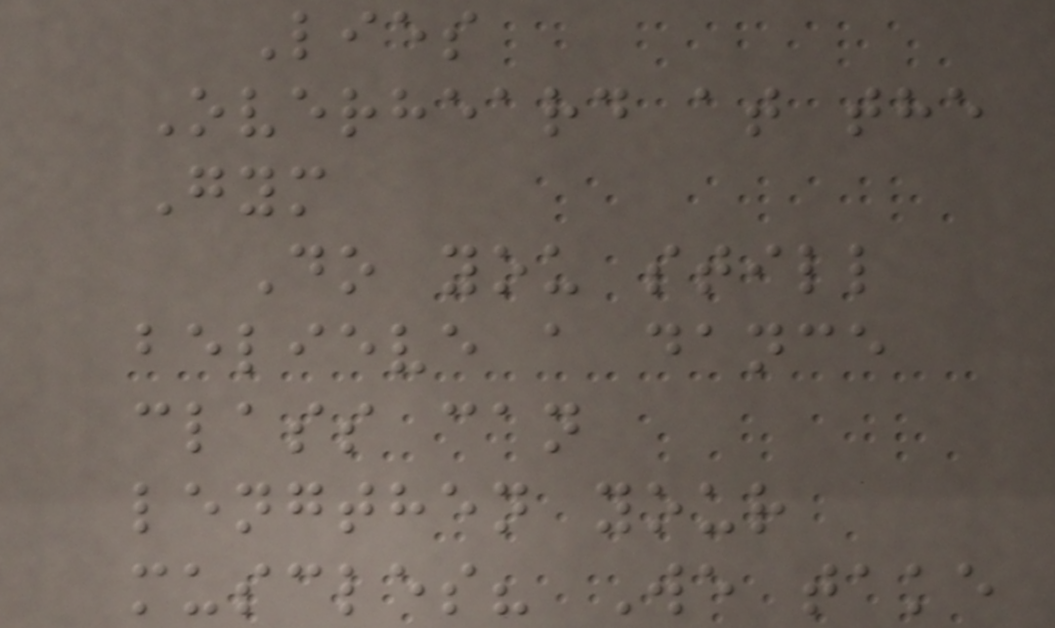Lies
Overheard at the
Gym
Do you still
believe a dance
class can
lengthen your
muscles? We take
